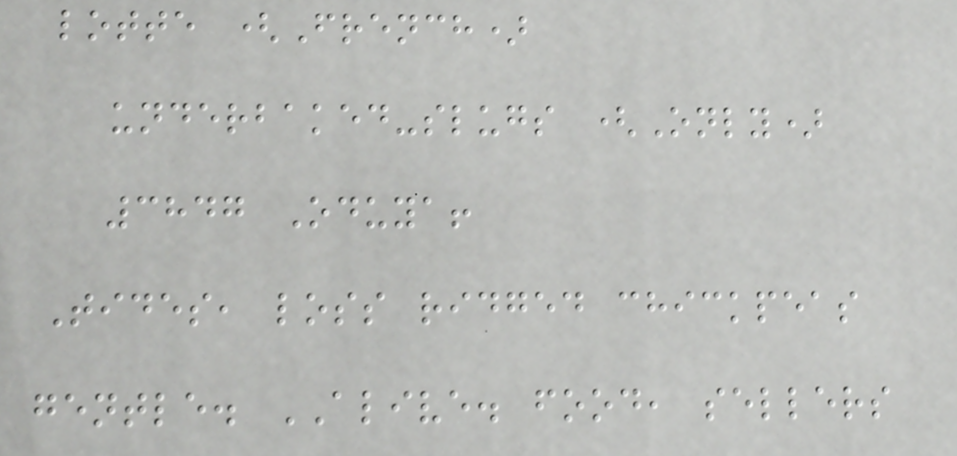lotte (French)
underbaked-slugs (Only)
3847 Oduya!
Tides, loss ridged chickpeas
gentle. ALIVE. food, sellers
